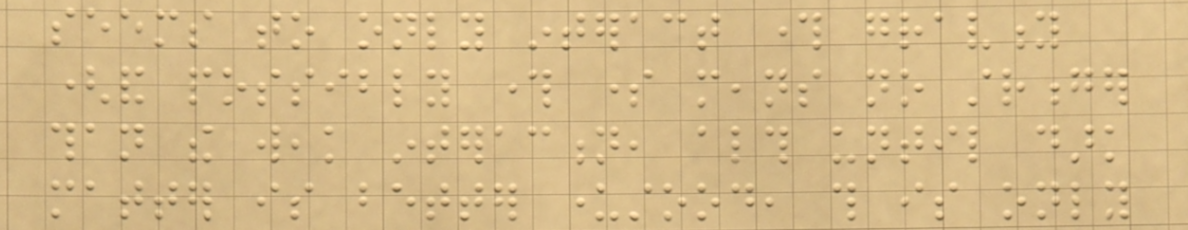seems to only interact through gravity
(and possibly through some means no stronger
than the weak interaction, although until dark
matter is better understood, this is only
